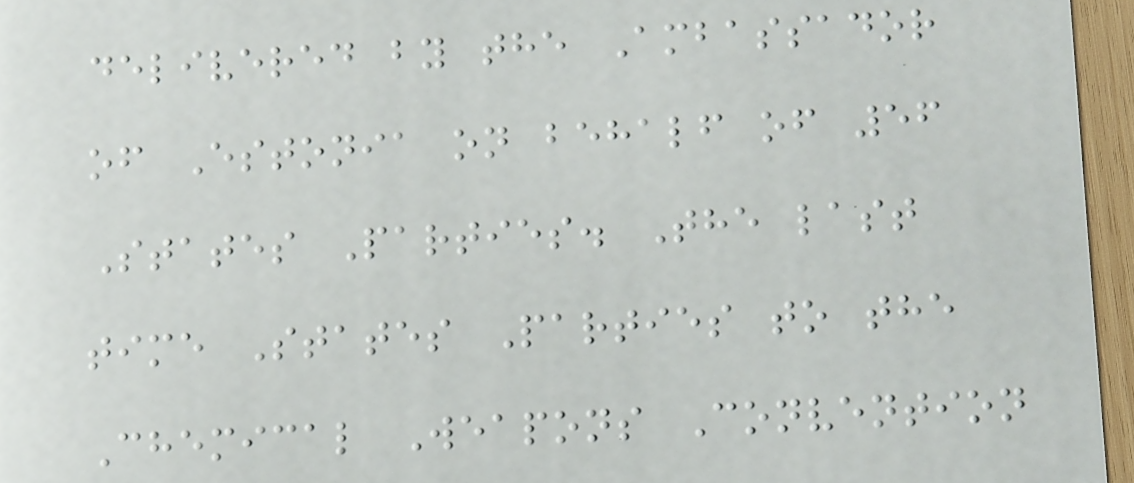delivered by the Ambassador
of Estonia on behalf of 56
States Parties. The last
time States Parties to the
Chemical Weapons Convention
